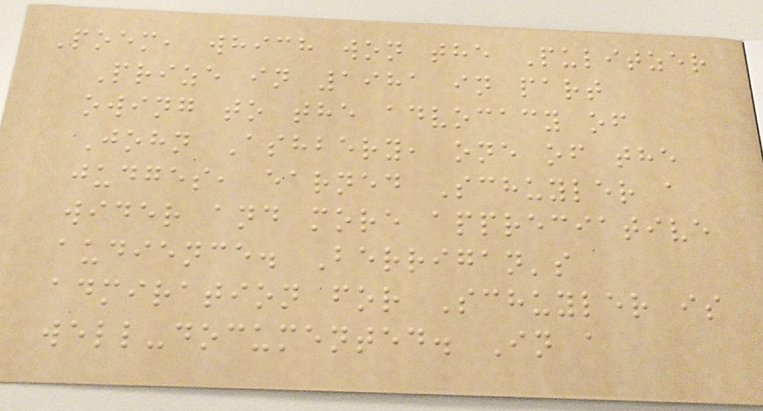Poem, which won the Pulitzer
Prize in 1981 in part
owing to the advocacy of
John Ashbery, one of the
judges, earned Schuyler a
wider and more appreciative
audience. Berrigan's
admiration for Schuyler is
well-documented. In a
